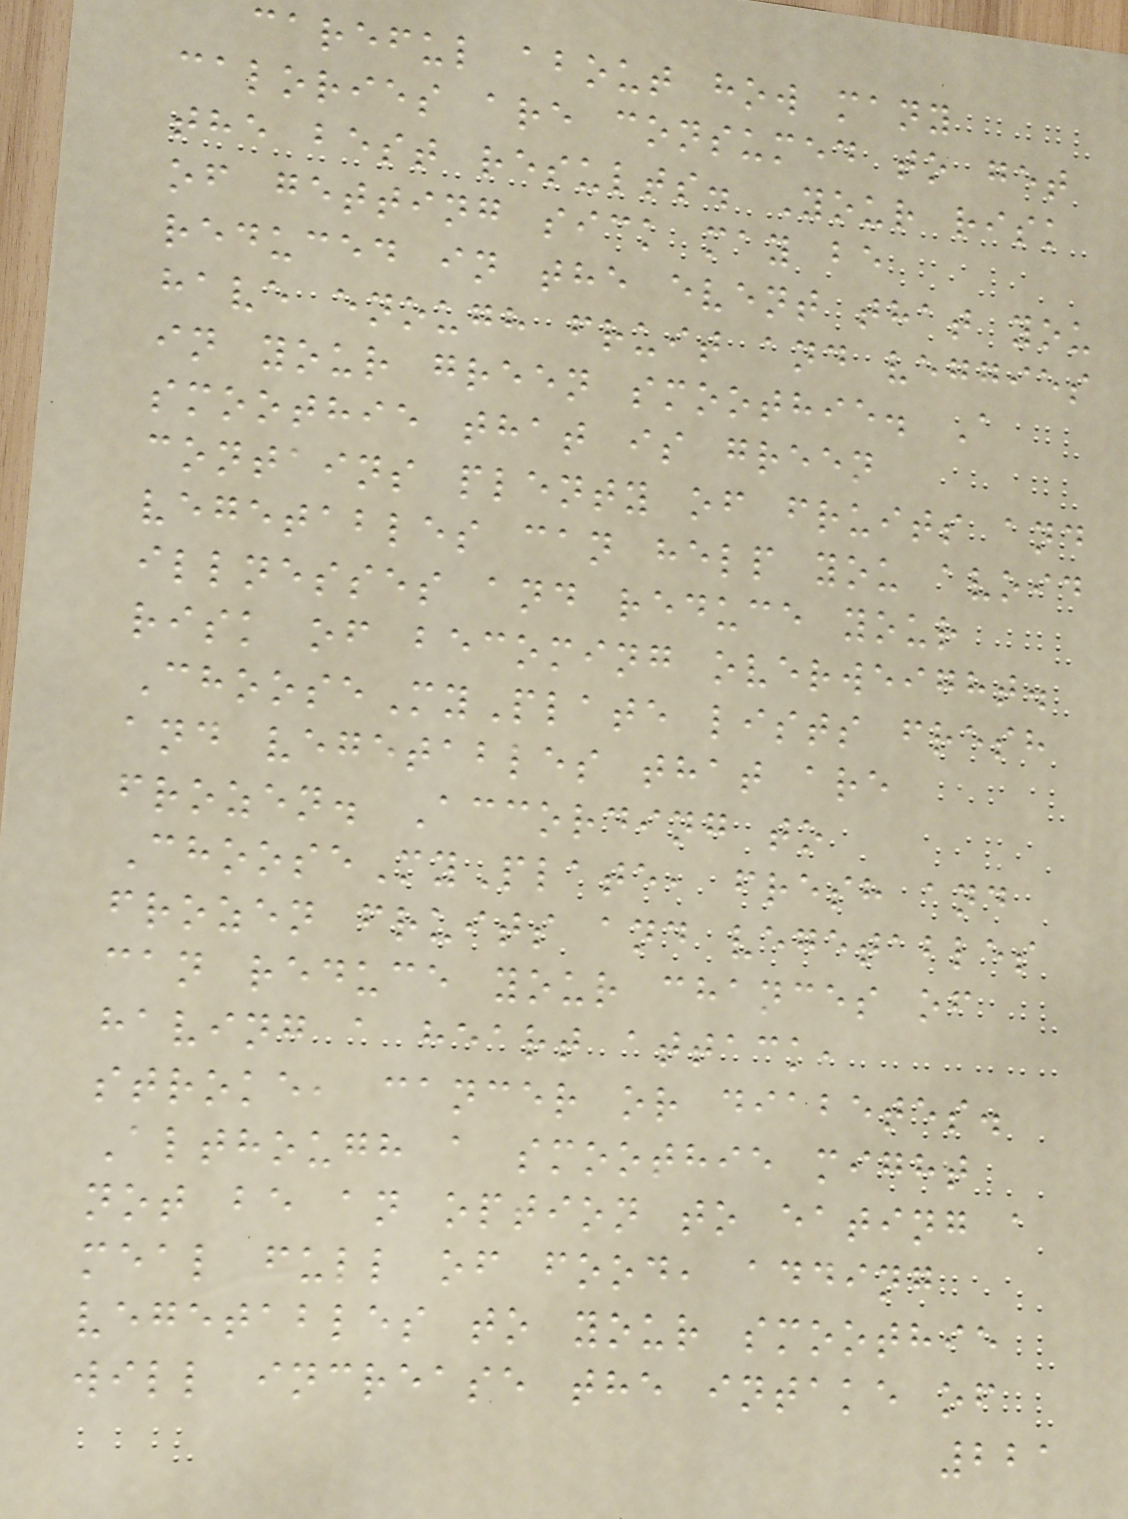careful about how many
calories are consumed to get
the best results. Your risk
of getting sick may be
reduced in the event that you
have enough fruit and veggies
in your green smoothie. A
smoothie that is green
contains plenty of fruits and
vegetables can help you avoid
illnesses and reduce your
risk of becoming overweight.
ChooseMyPlate lists fresh
and vegetables that are
frozen. According to
ChooseMyPlate, fresh and
frozen fruits and vegetables
can reduce your chances of
having a heart attack,
stroke, cancer or diabetes.
Although a smoothie might
not be an option to eating a
meal full of food, adding
vegetables to your smoothie
will increase the intake of
221
